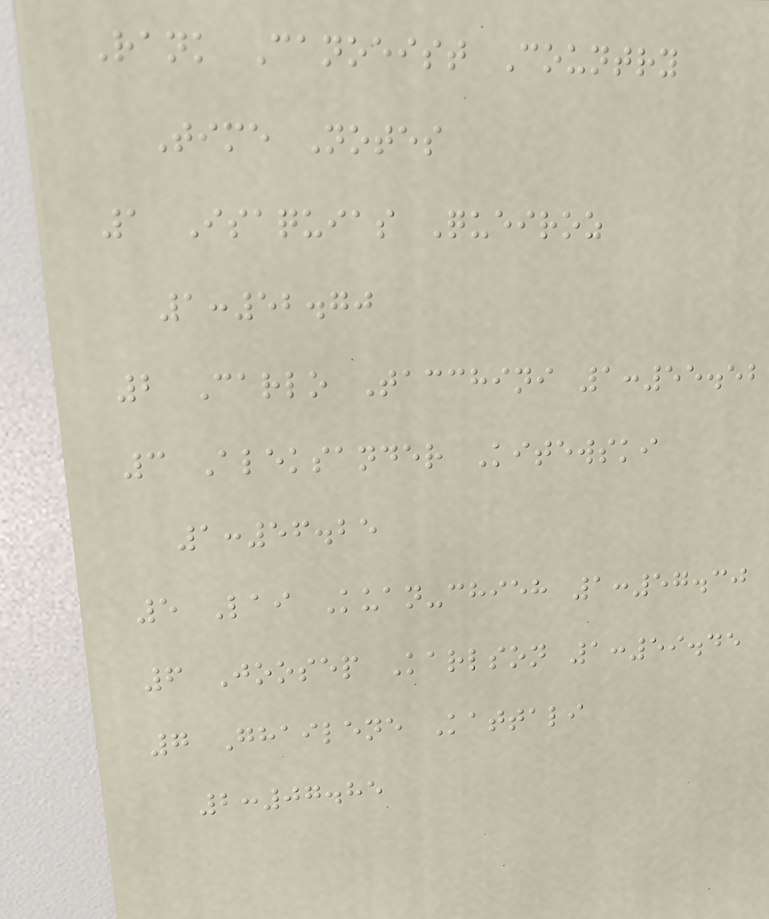Rank Canoeist Country
Time Notes
1 Isaquias Queiroz
1:52.70
2 Carlo Tacchini 1:55.52
3 Aleksander Kitewski
1:56.25
5 Lai Kuan-chieh 1:57.30
6 Joosep Karlson 1:59.45
7 Ghailene Kattali
2:07.85
